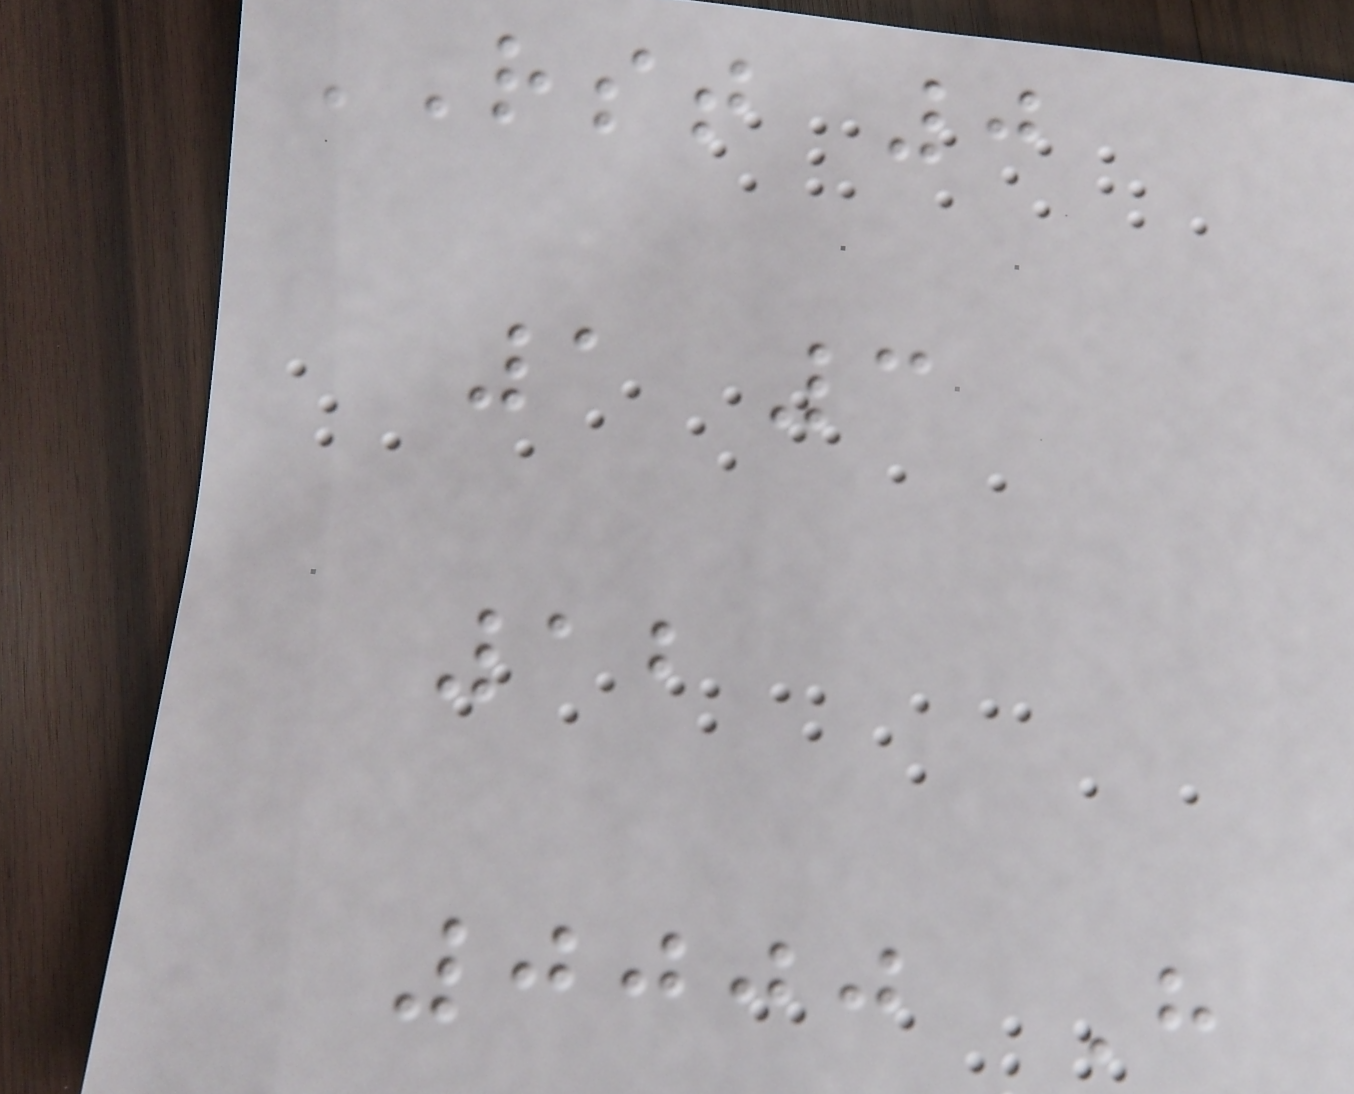RST 0
1 3
12
0000 H
